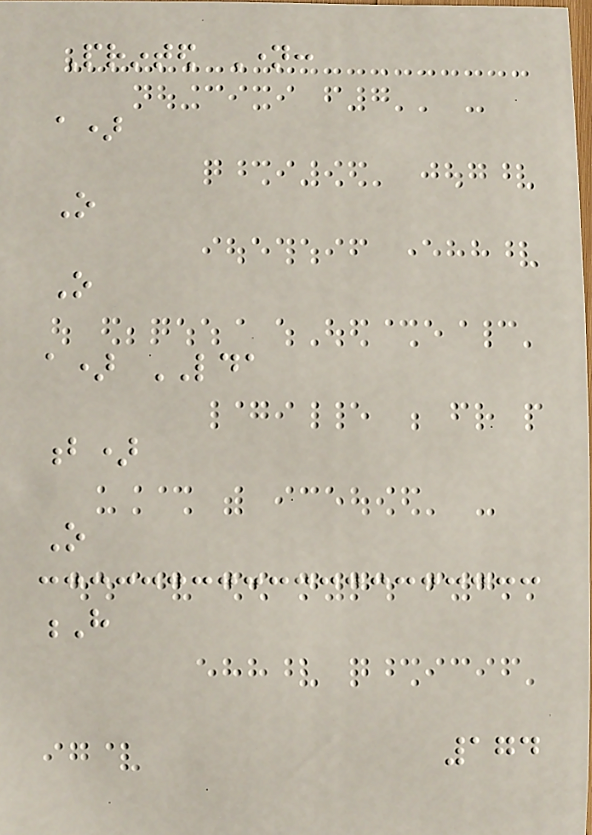Printed Name:
a)
O
O
a) LDA
b)
O
H
174
